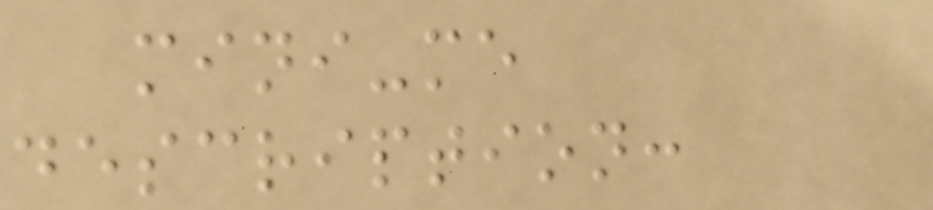mini-me
description:
